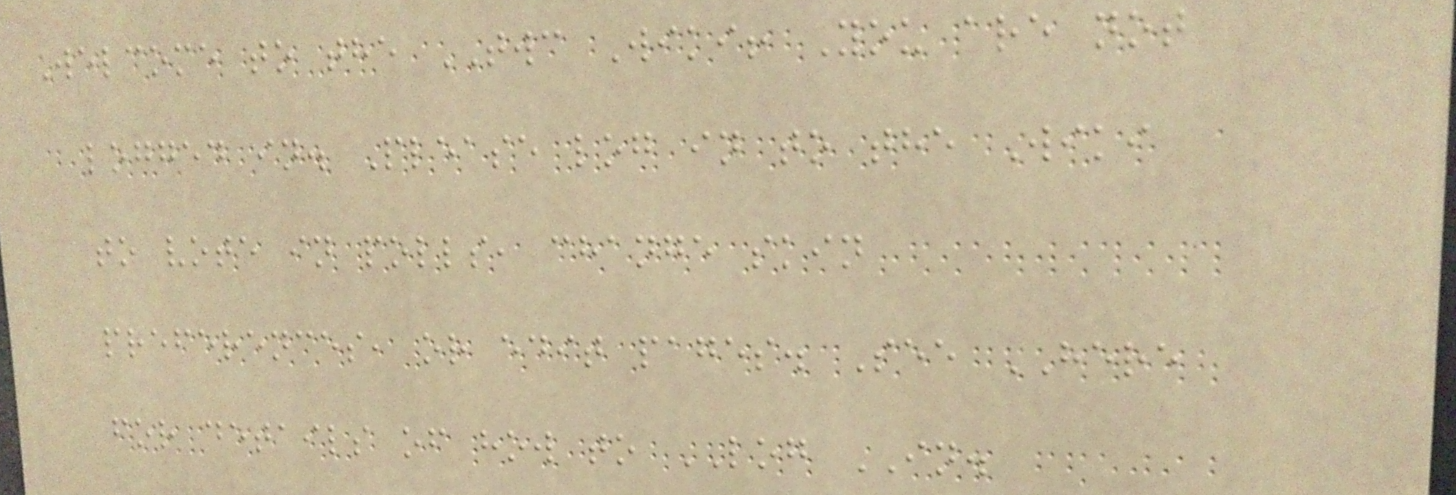Welcome to the TWC Wiki! You are not
logged in. Please log in to the Wiki
to vote in polls, change skin
preferences, or edit pages. See HERE
for details of how to LOG IN.
